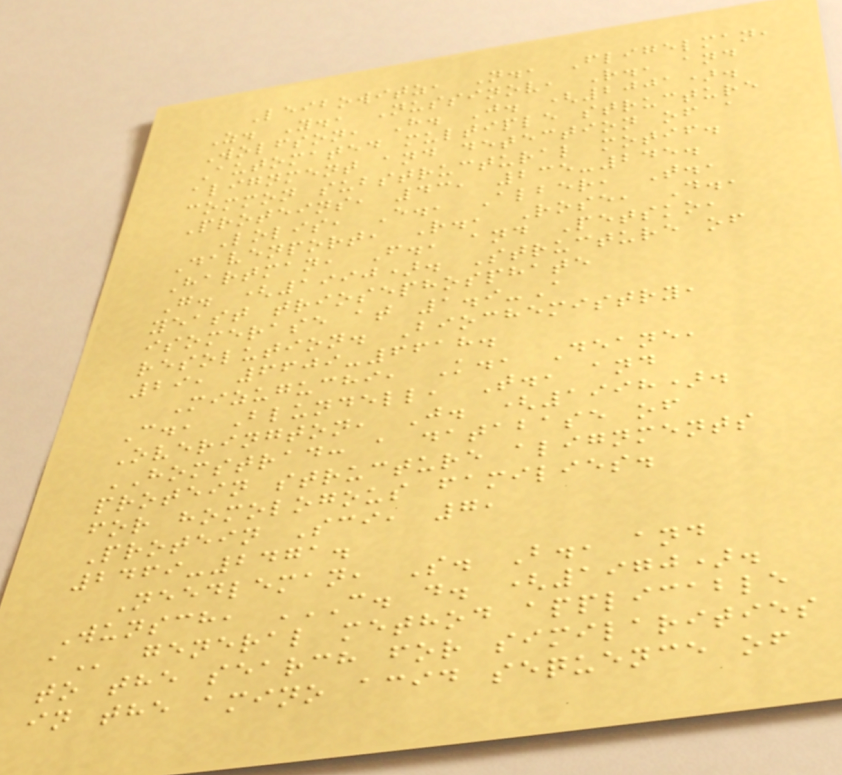Leibowitz, N., Fligelman,
Z. Y., Nussinov, R., and
Wolfson, H. J. (2001).
Automated multiple structure
alignment and detection of a
common substructural motif.
Proteins, 43, 235-245.
Lolis, E., Alber, T.,
Davenport, R., Rose, D.,
Hartman, F., and Petsko,
G. (1990). Structure of
yeast triosephosphate
isomerase at 1.9-A
resolution. Biochemistry,
29, 6609-6618.
Mizuguchi, K., Deane,
C., Blundell, T., and
Overington, J. (1998).
HOMSTRAD: a database of
protein structure alignments
for homologous families.
Protein Sci, 7,
2469-2471.
Needleman, S. B., and
Wunsch, C. D. (1970).
A general method applicable
to the search for similarities
in the amino acid sequence of
